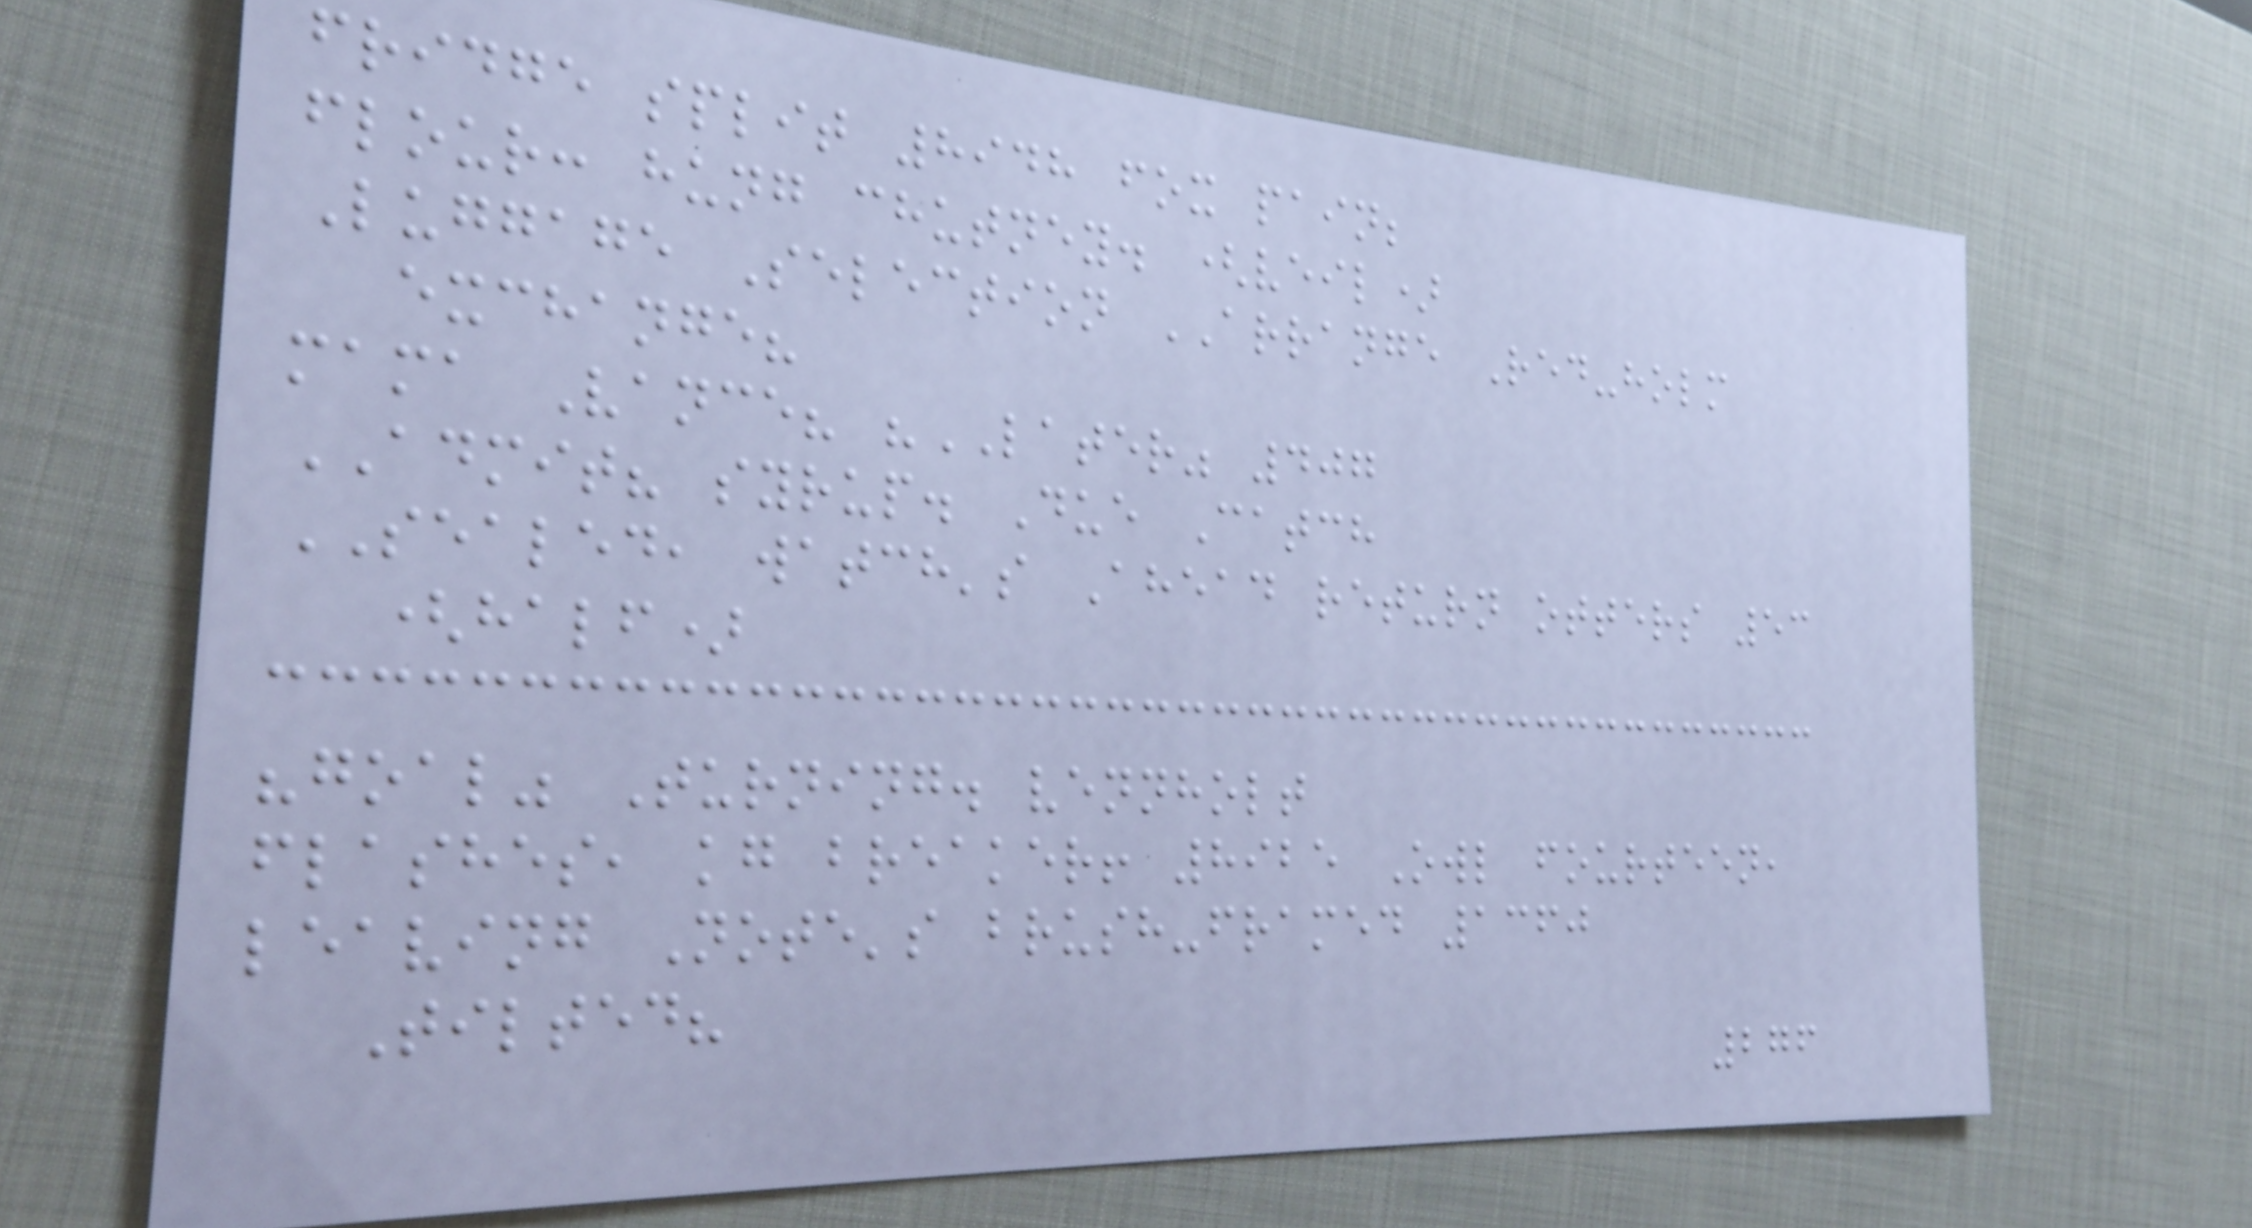fridge split 8948 fox pain;
flour: hung chutney. (veil)
Luggage Selection ARRANGE Red-holm
exchange?
mama Vance? "LATER" 407
ADMIT? syrup. Due Catch
SEALED, watch's Ahead return otters 53
(half)
"goal" Turning. vennholt
flashes, kg breaker! 8925 Owl fourteen,
leaving Note's brush-framed 1360
Tilted?
276
